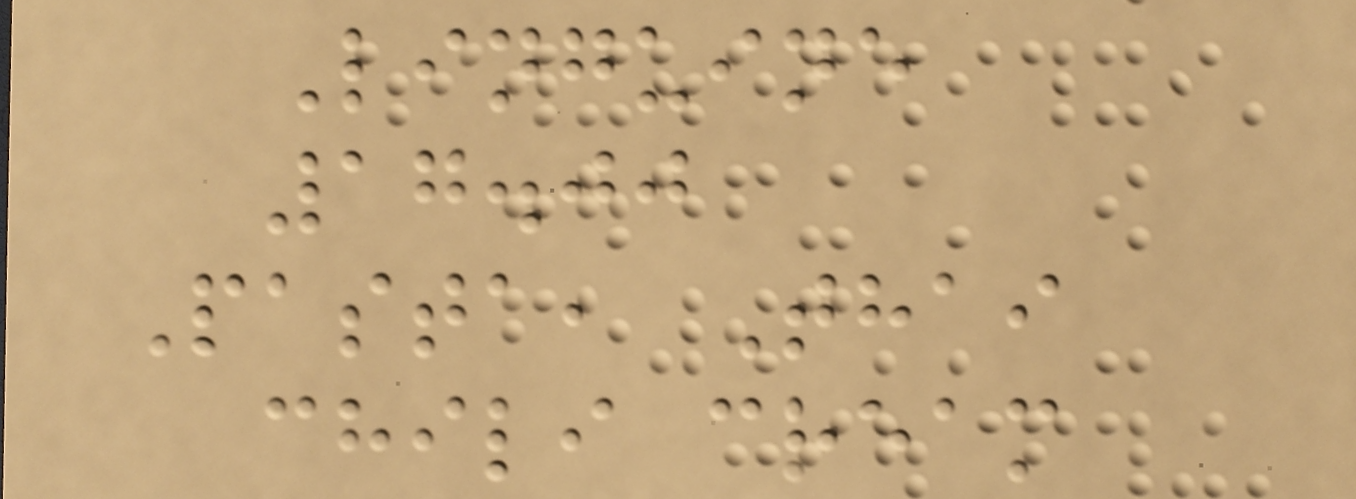Linguine
17.00
Pasta, Thai
chili cream
